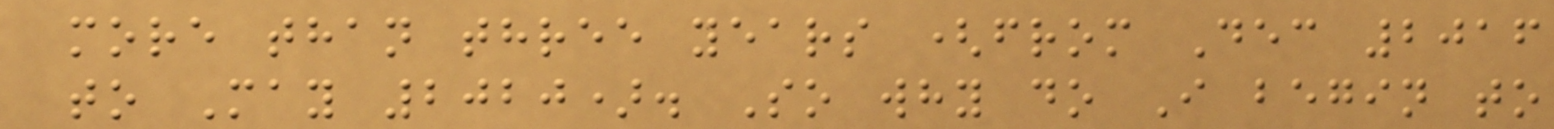more than three years (from Dec 2016
to May 2020). So why do I begin to
